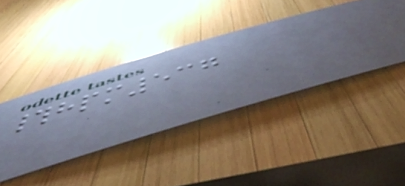#hpm537
